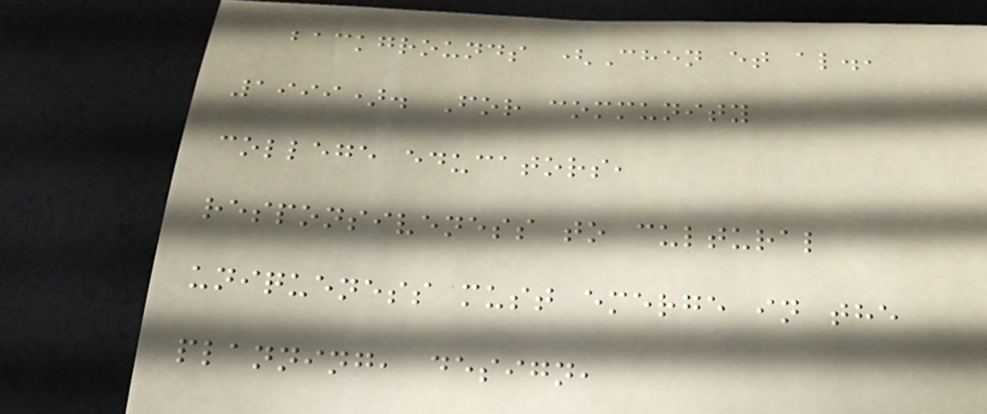backgrounds (Chen et al.,
1999). For community
college educators,
responsiveness to cultural
uniqueness must emerge in the
planning, design,
